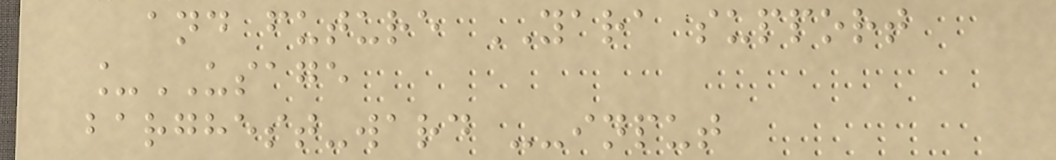and future YARA support
_USAGE
barghest-ward --input
